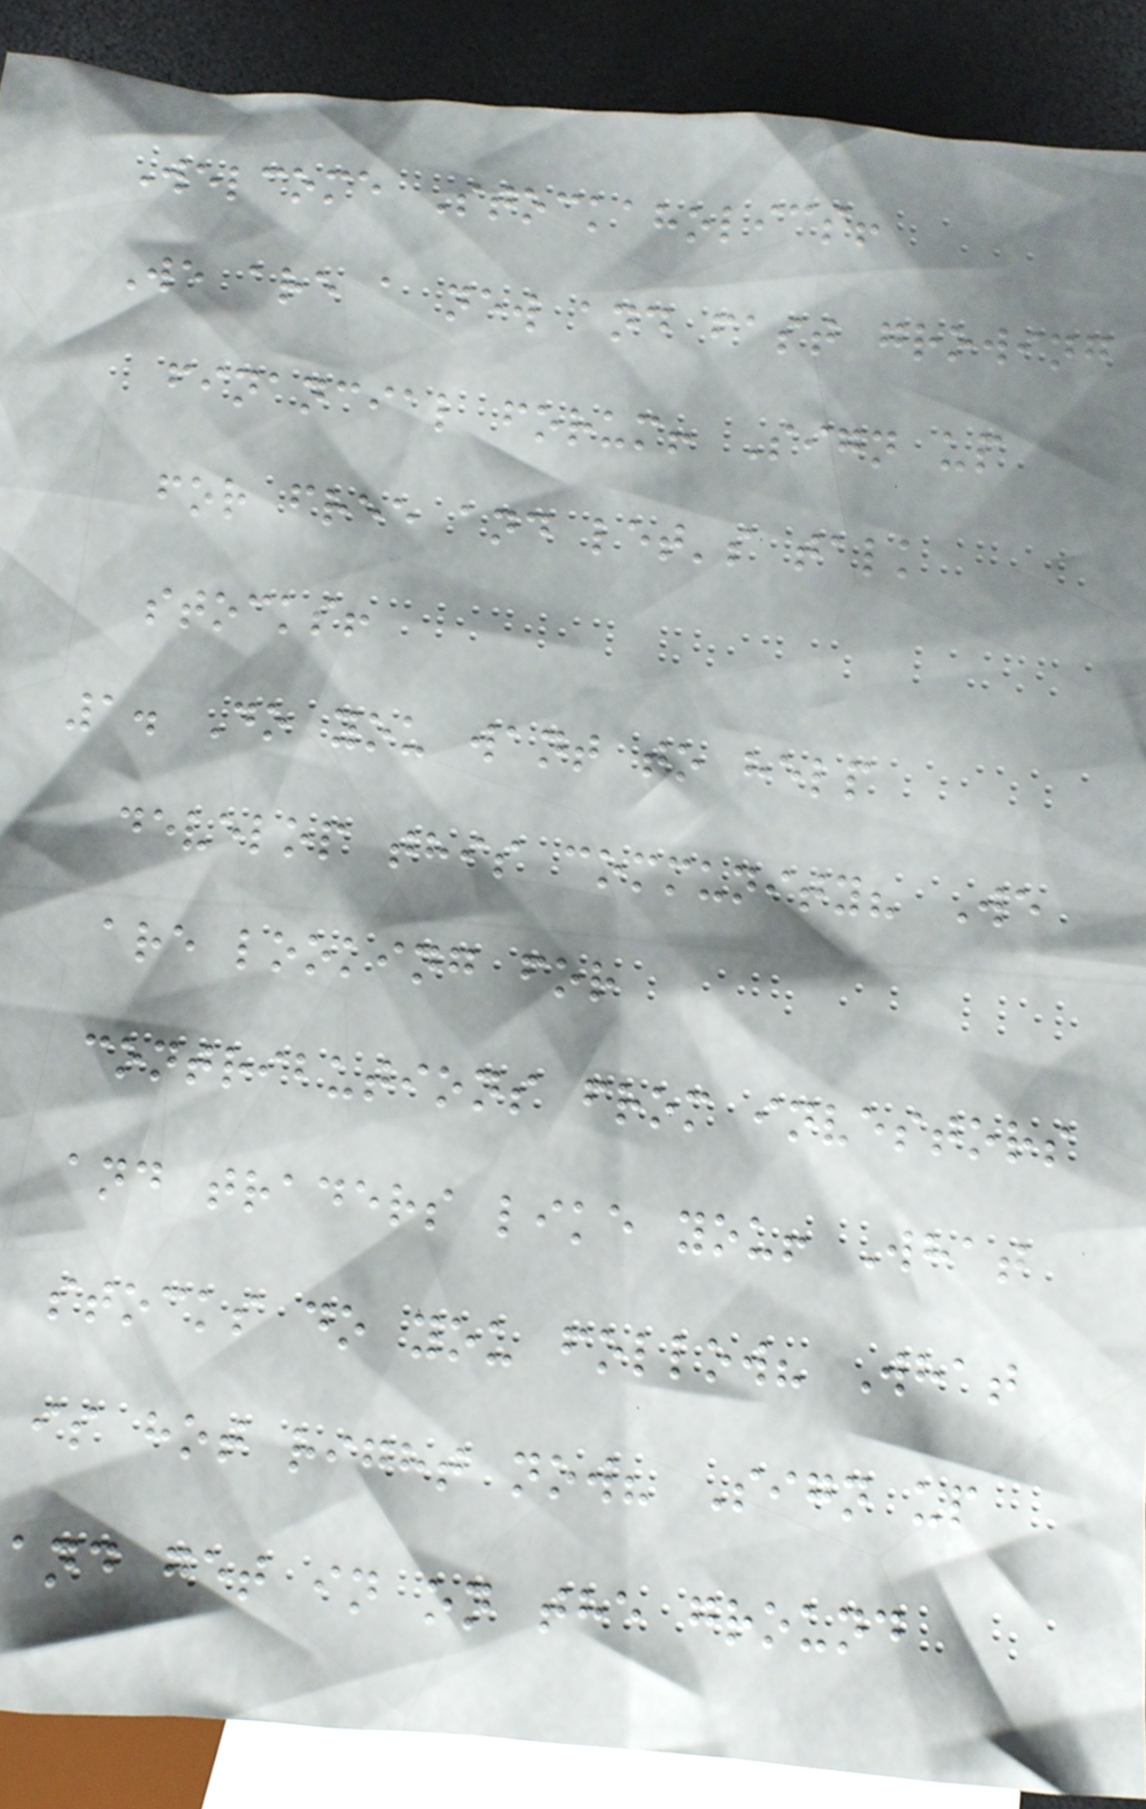Welcome Stockaholics!
We are a new and fast growing
financial forum! Sign up
for free and let's talk
stocks!
1. Do you want to help
develop this community? We
are looking for
contributions from investors
and traders like you! What
stocks do you follow? What
is hot right now? Sign up
and get in on the ground
